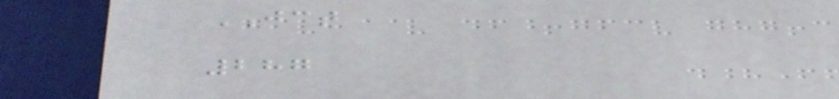JCT
287
